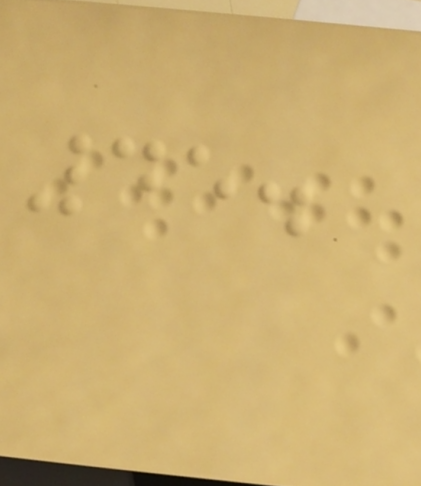45.
